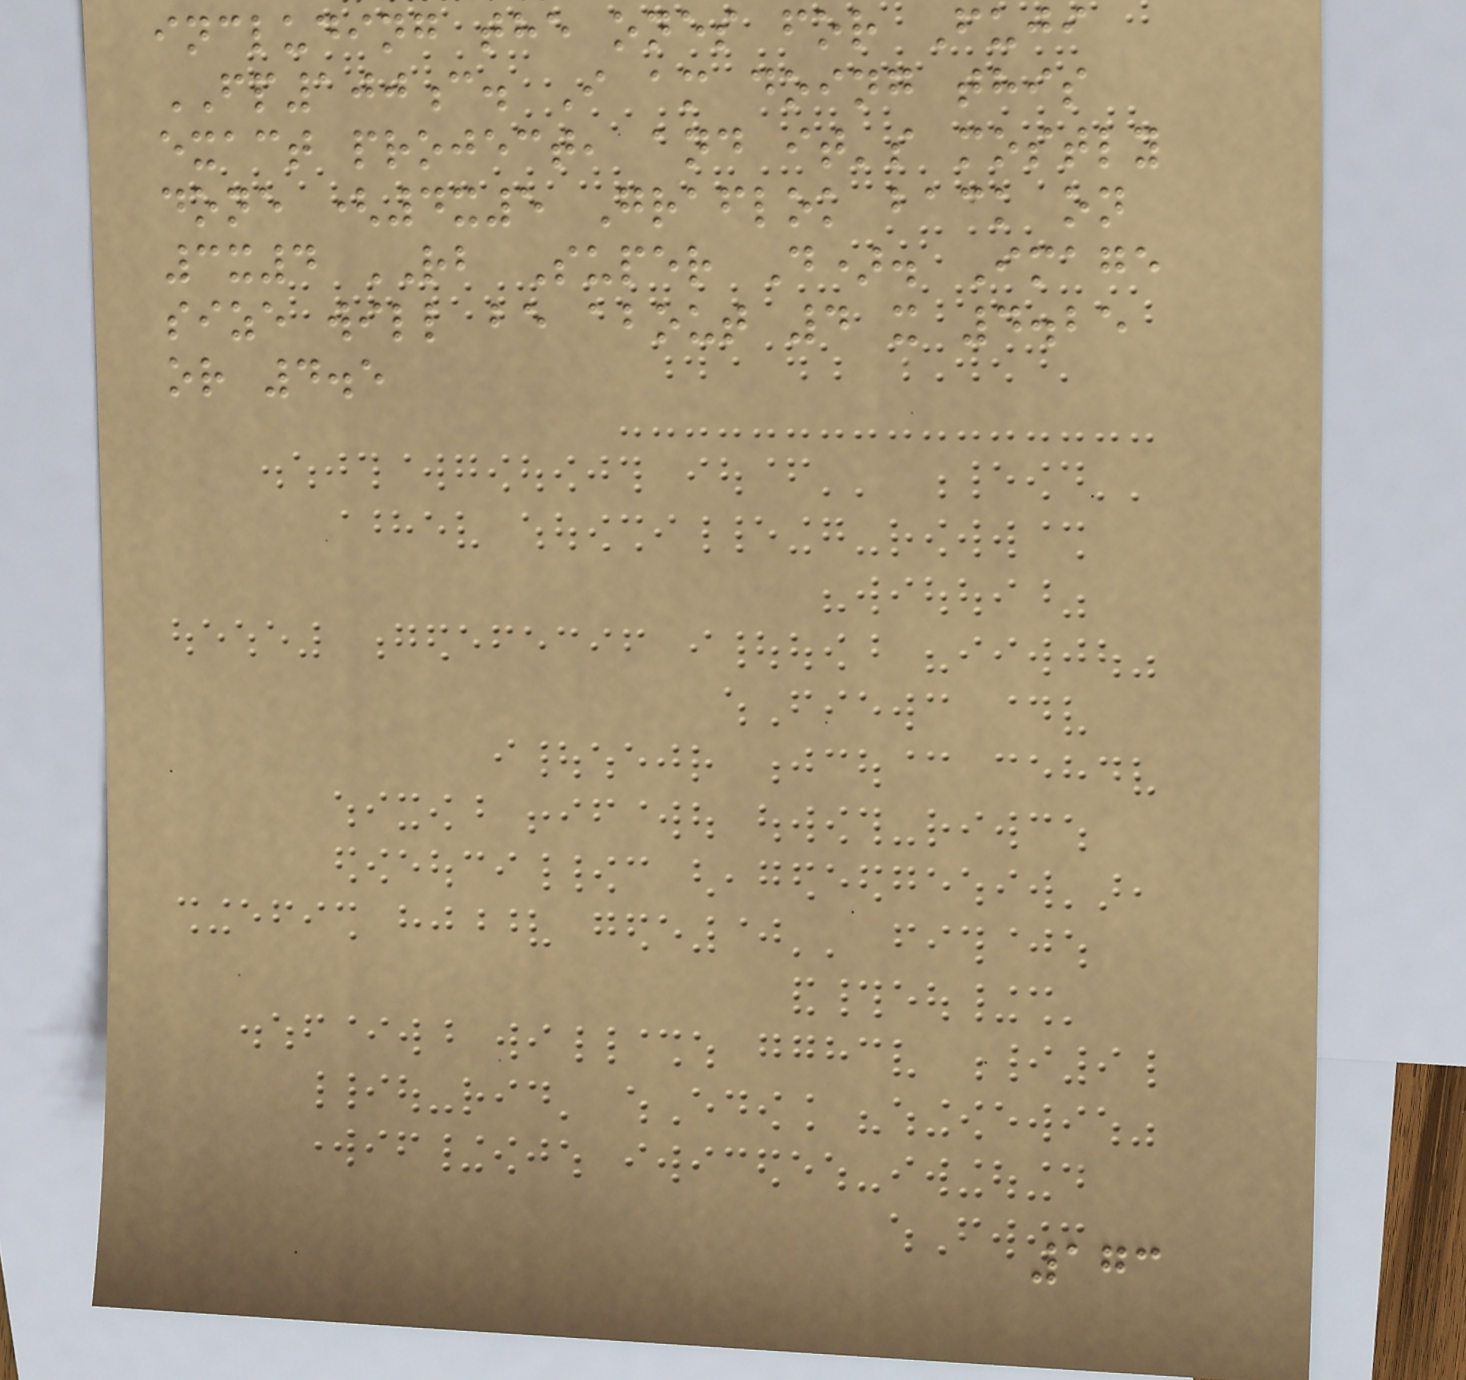including the ones for Fuji
FP100c. I am doing this
exact project, and it's mostly
done (4x5 Graflok back on
3x4 RB Super D). Image
size will be about 4 x 4.25
or 4.5
173
